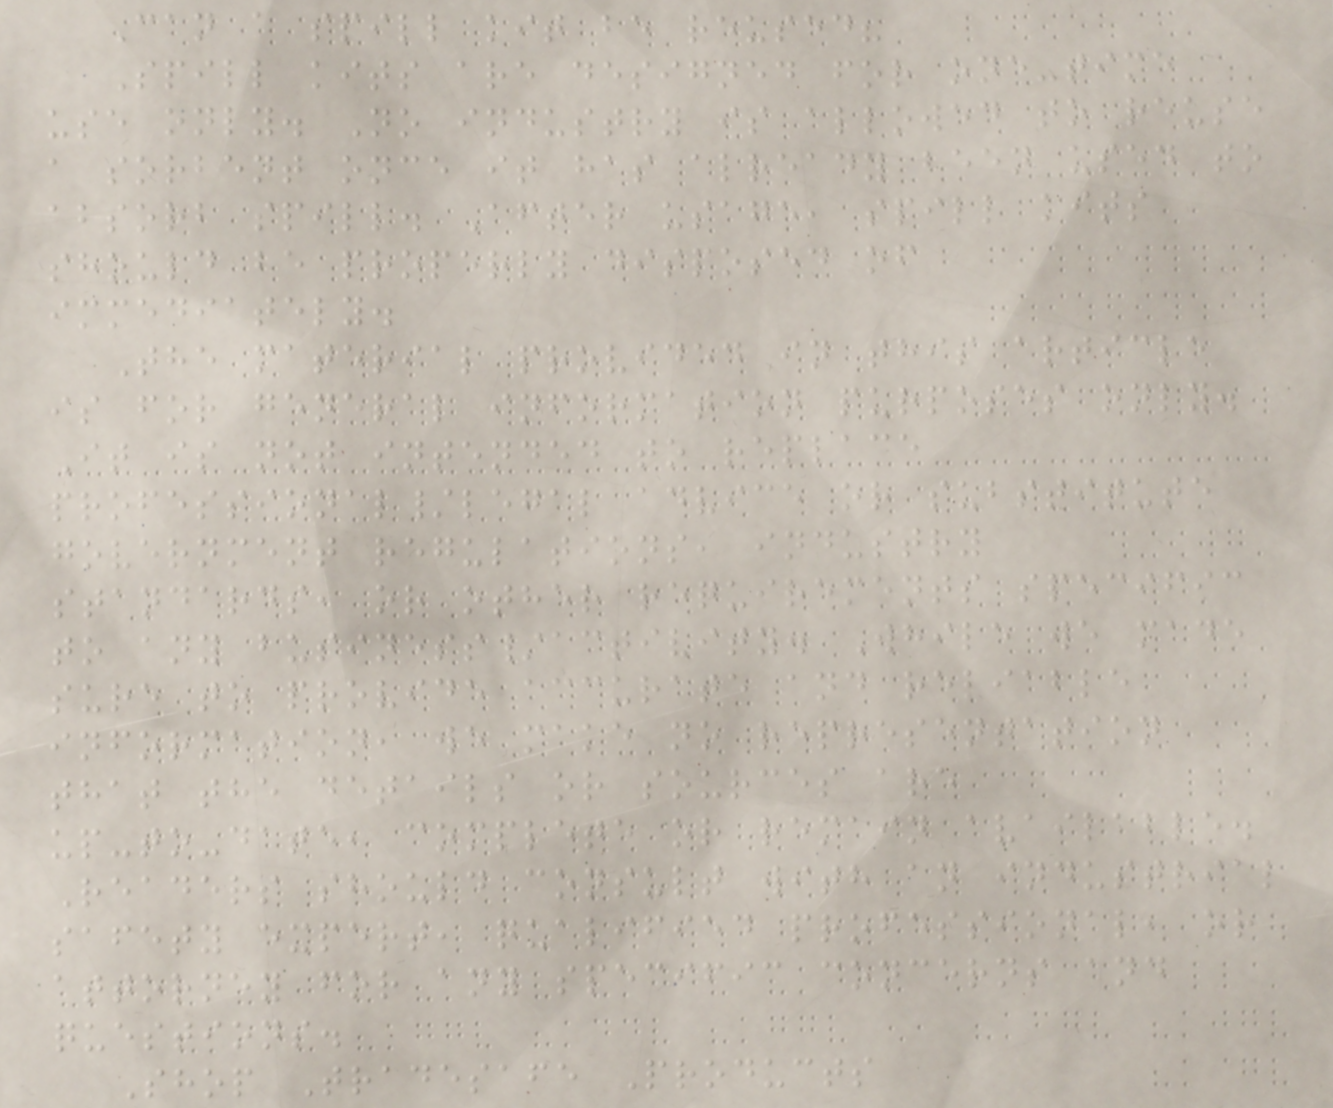Can a spill kit be reused?
Spill kits are designed for one-time
use only. No industry is allowed to reuse
a sorbent once it has already been used to
absorb spill. After usage, spill kits
should be properly disposed of
immediately.
The material provided in this article
is for general information purposes only.
It is not intended to replace
professional/legal advice or substitute
government regulations, industry
standards, or other requirements specific
to any business/activity. While we made
sure to provide accurate and reliable
information, we make no representation
that the details or sources are
up-to-date, complete or remain available.
Readers should consult with an industrial
safety expert, qualified professional, or
attorney for any specific concerns and
questions.
Shop Tradesafe Products
